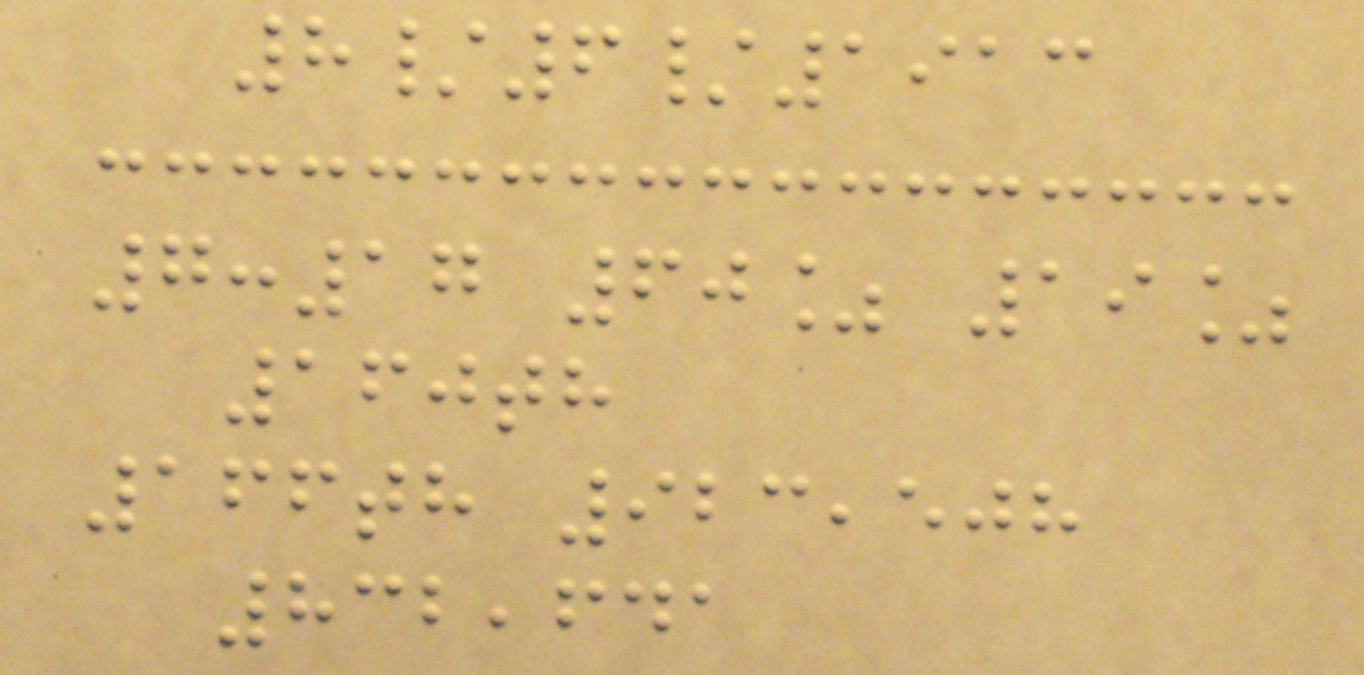8/6/1913
7:17 60% 19%
160th
166th 923,508
832,641
